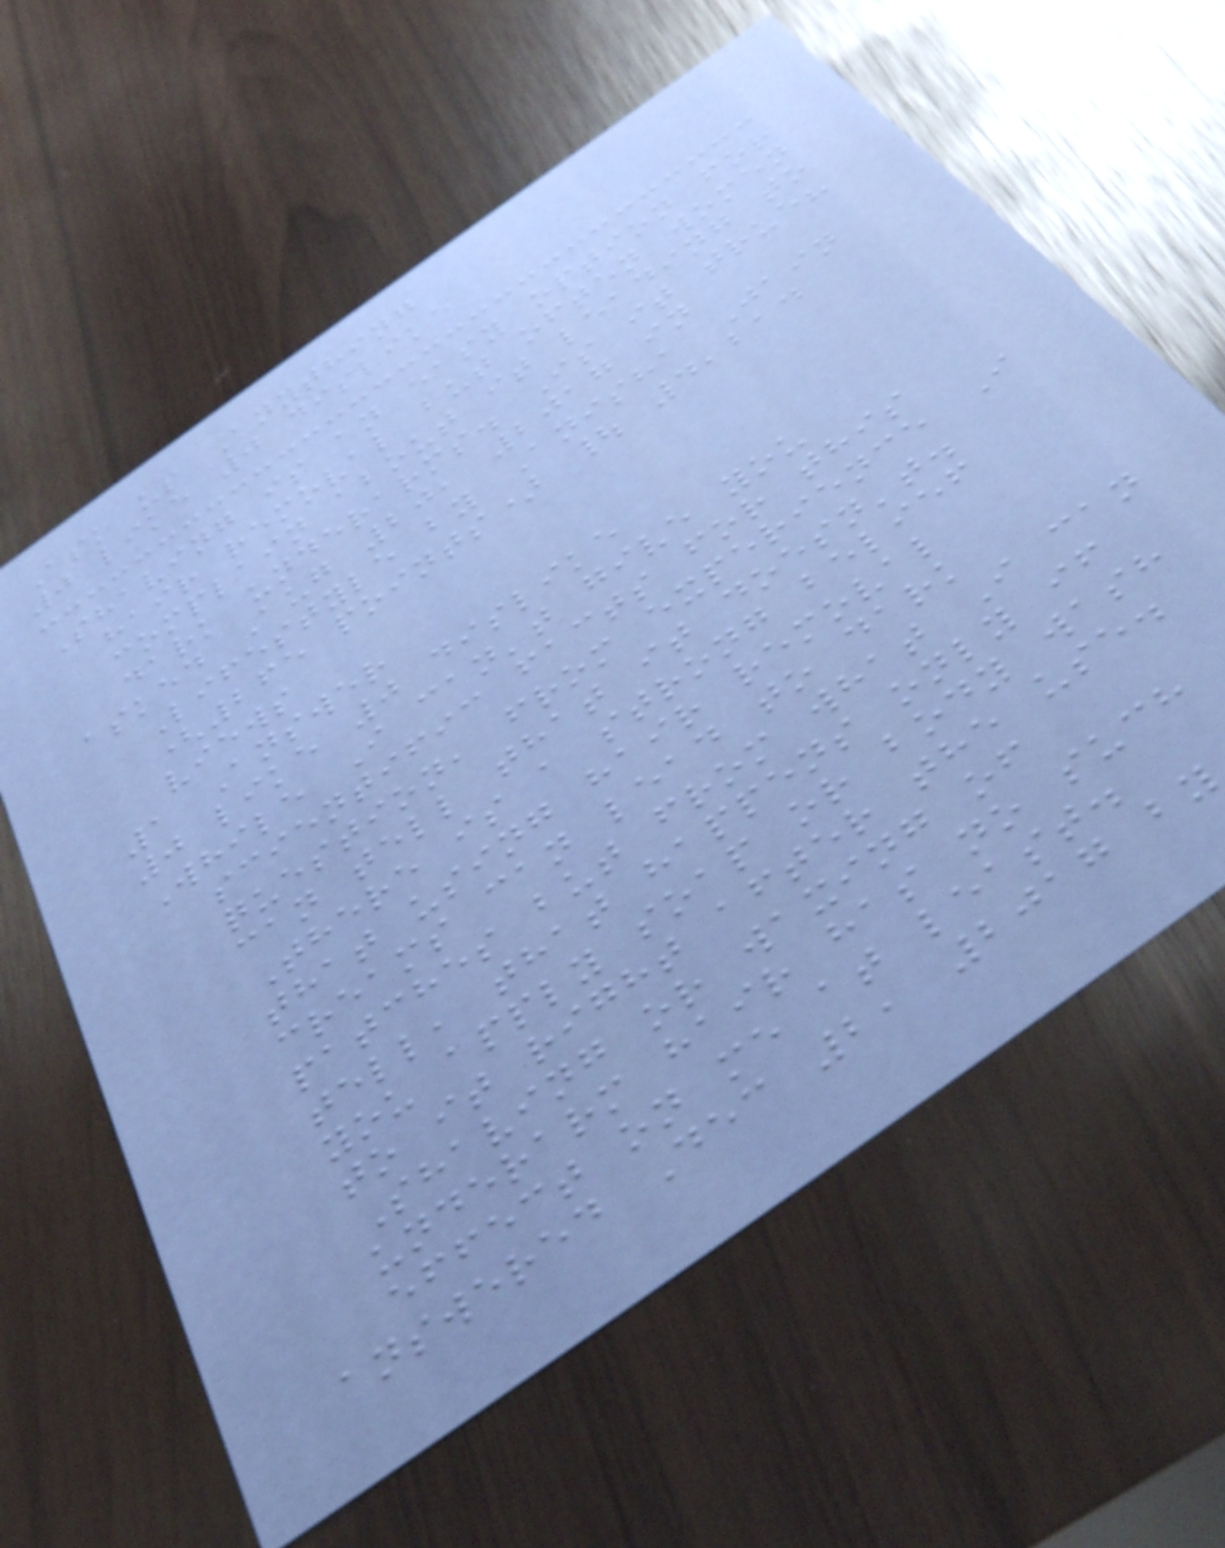Ask us Anything
0 like 0 dislike
Shaving is an easy option for
hair removal but often women
complain about it leading to
dark underarms. Is it true?
asked Aug 20, 2017 in
Lifestyle by Anisha Jain
(265 points) | 4,214
views
1 Answer
0 like 0 dislike
While I can't give you
scientific facts for this
question, from experience I
can tell that it doesn't.
There is a strong belief
that using hair removal
creams can lead to dark
patches but from what I can
tell, that happens only if
you apply soap or body wash
to it right after the use.
Shaving or waxing of
underarm hair has no such
effect on me at least.
answered Dec 2, 2017 by
